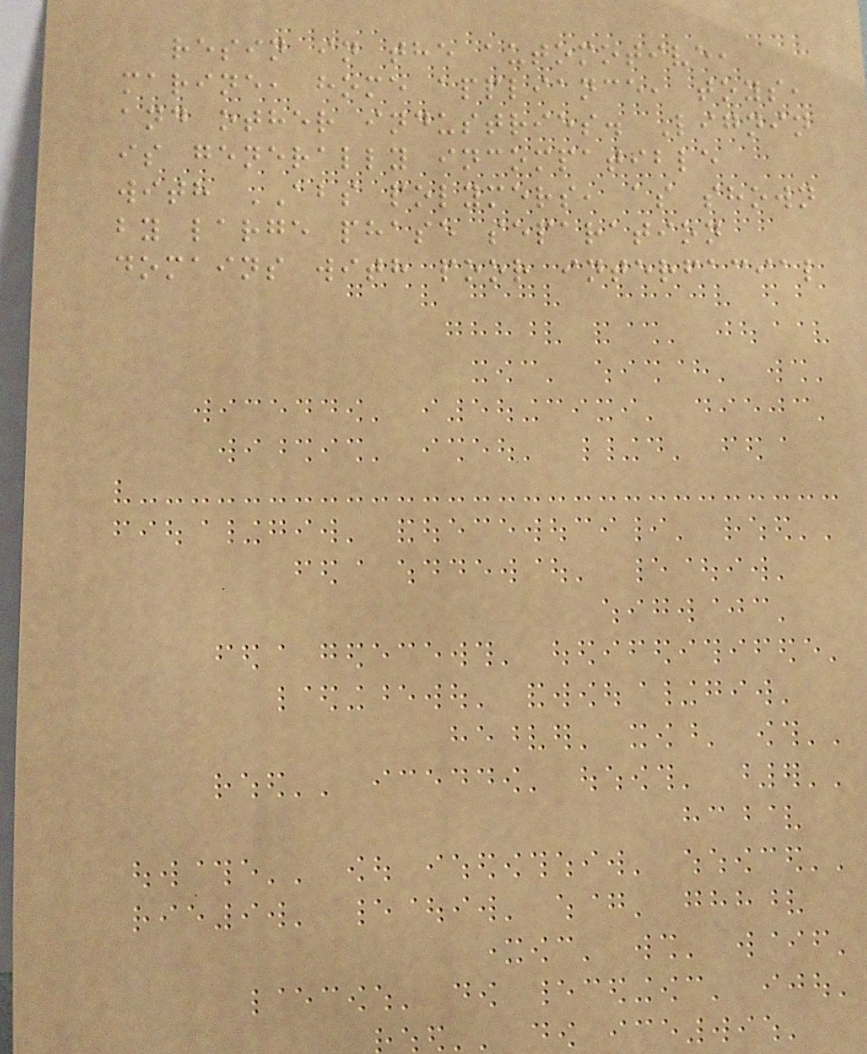resin in the automotive,
marine, home appliance, toys,
and other industries. Lignin
is generally incompatible
with ABS polymers, as shown
by large phase separation
domains with poor interfacial
